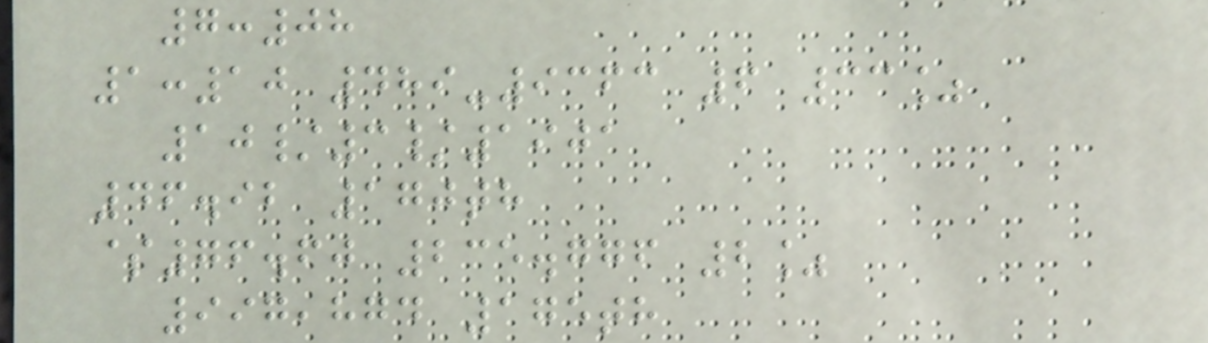7:08
1:10 489-9363 6 33%
10/3/1901
46.92 170th
$76.60 235.776 2%
997,874 175th
